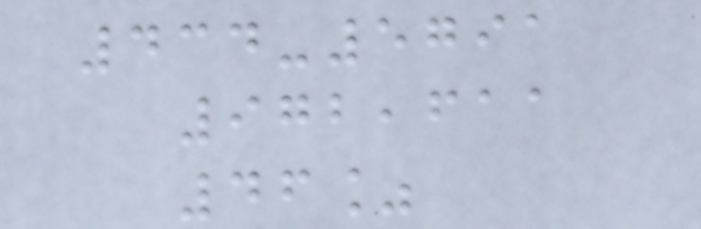434-5791
972,611
46%
